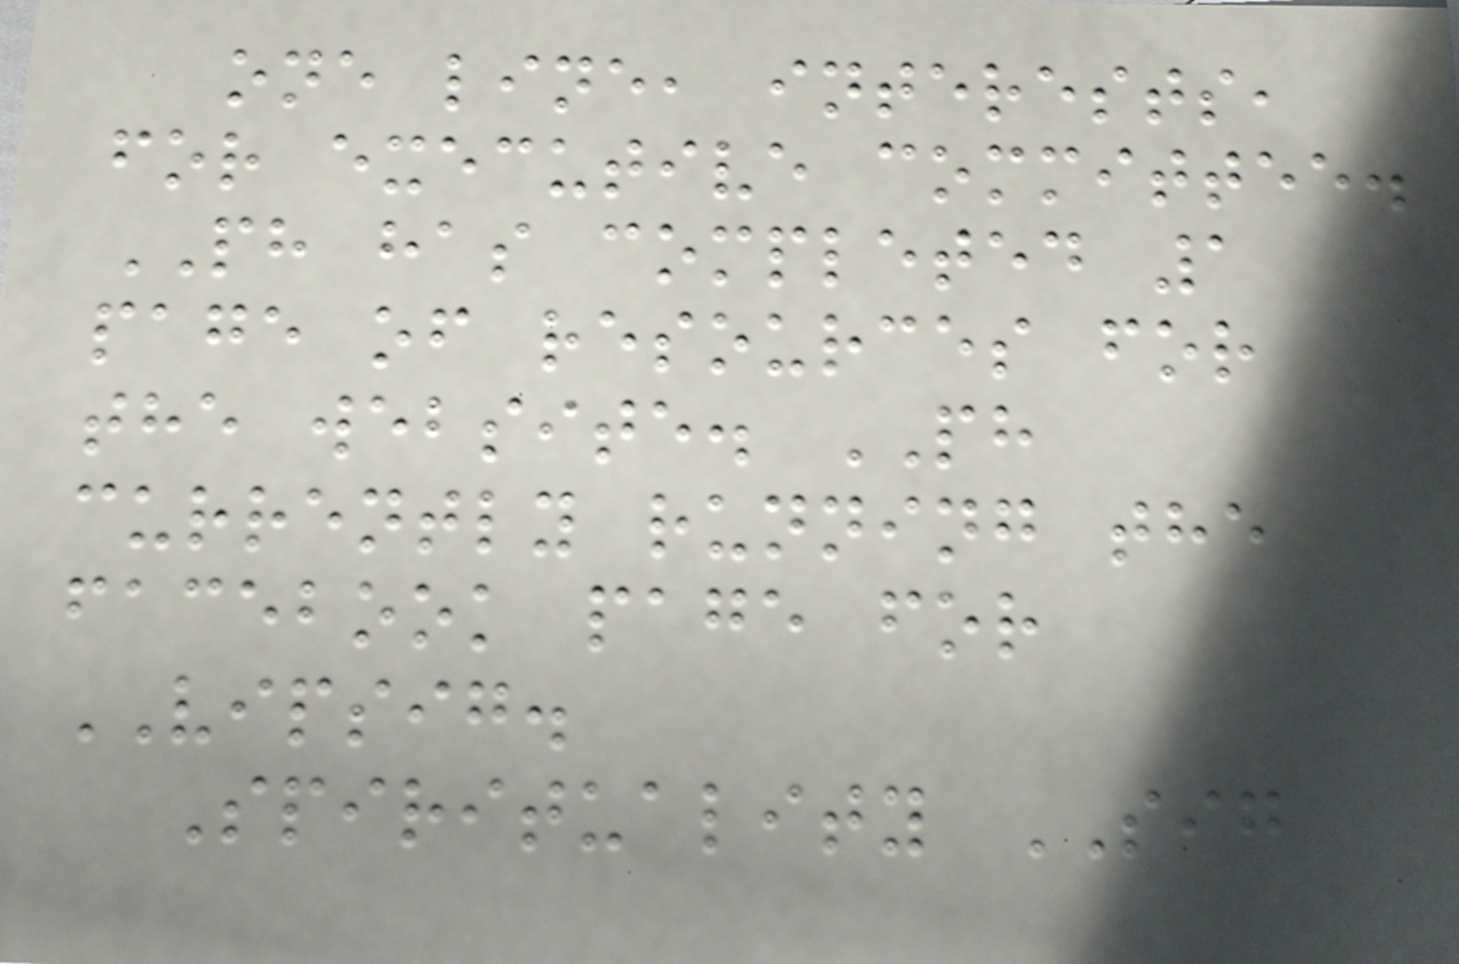one line, interests,
for executive committee.
PH has completed 1
page of resources for
the website. PH
currently running the
facebook page for
VIPSIG.
Spirituality SIG
